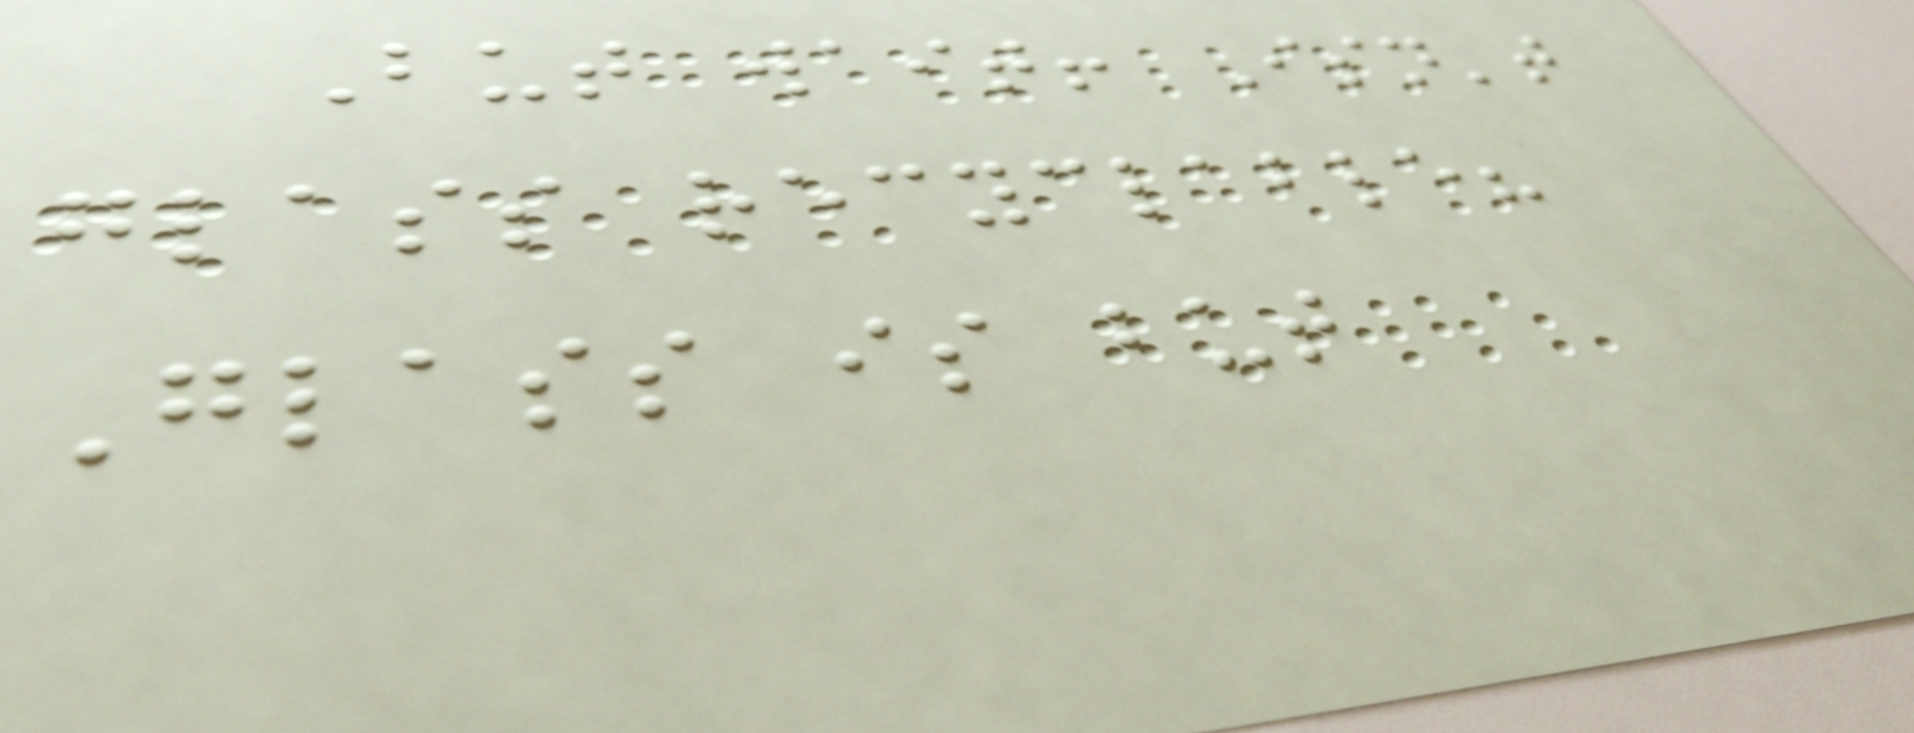But wait! Isn't
glass recyclable?
Glass is but
